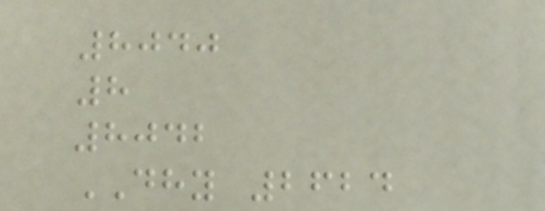8040
8
8042
DHY 2624
